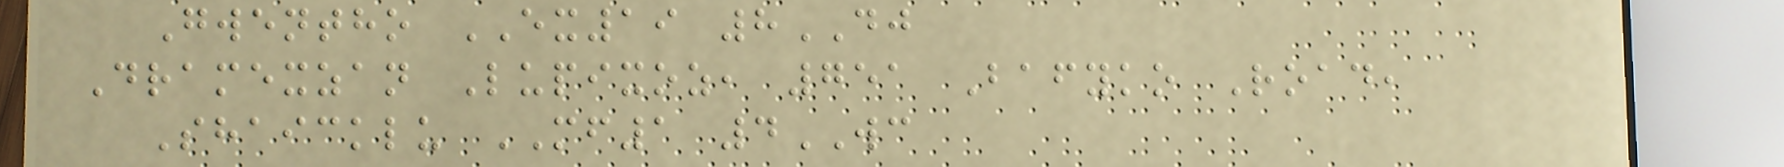Gwentho EX19 8DJ
Dramexzan Lupixoz, 751 Bafyko Road,
Shaicklu MF1 4WC
